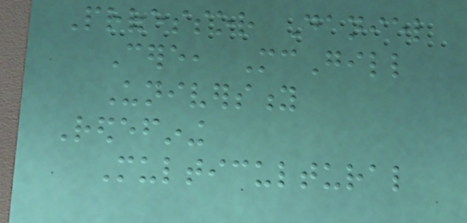Professor Daniel
Cere, McGill
University
Redefining
Multicultural
